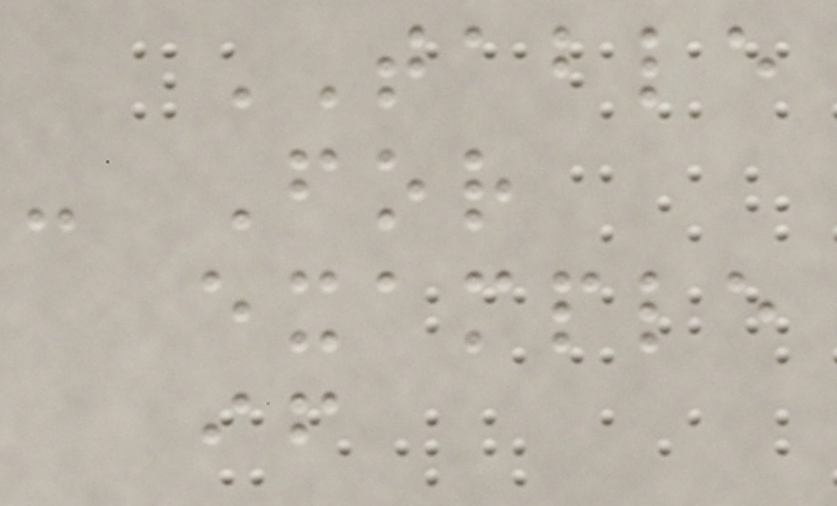TABLE
- For
example
if
